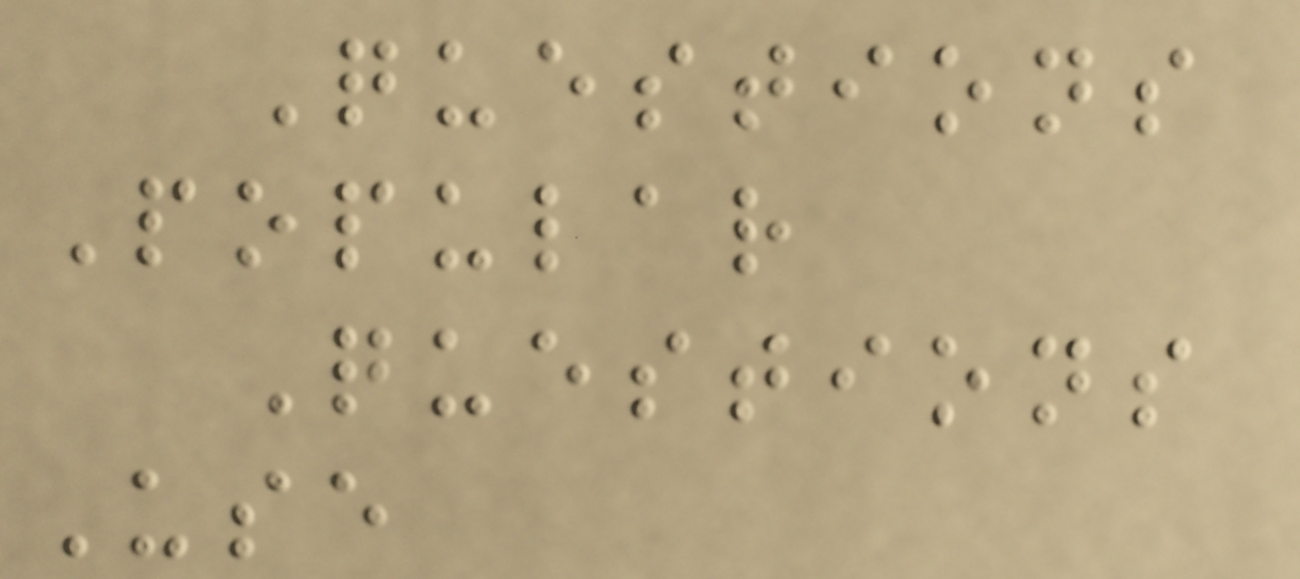Questions
Popular
Questions
Use
